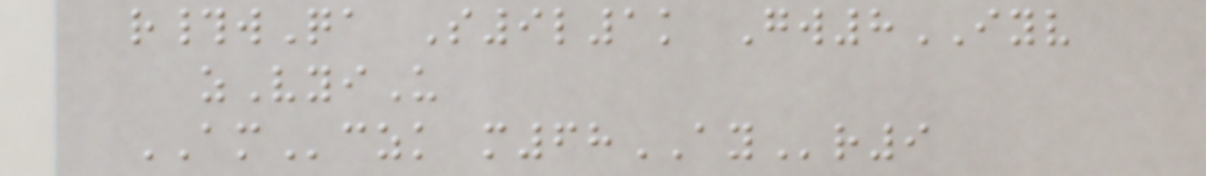r#wQa S9l1k Gw8IYV
zVyiU
AMczk m68AYr9
